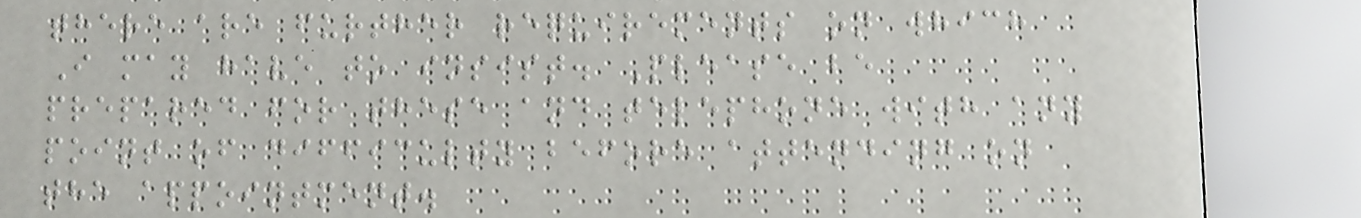there are further requirements on which
I may have to insist. Please be
prepared for these and telephone with any
point of difficulty before attending on
the appointment.
